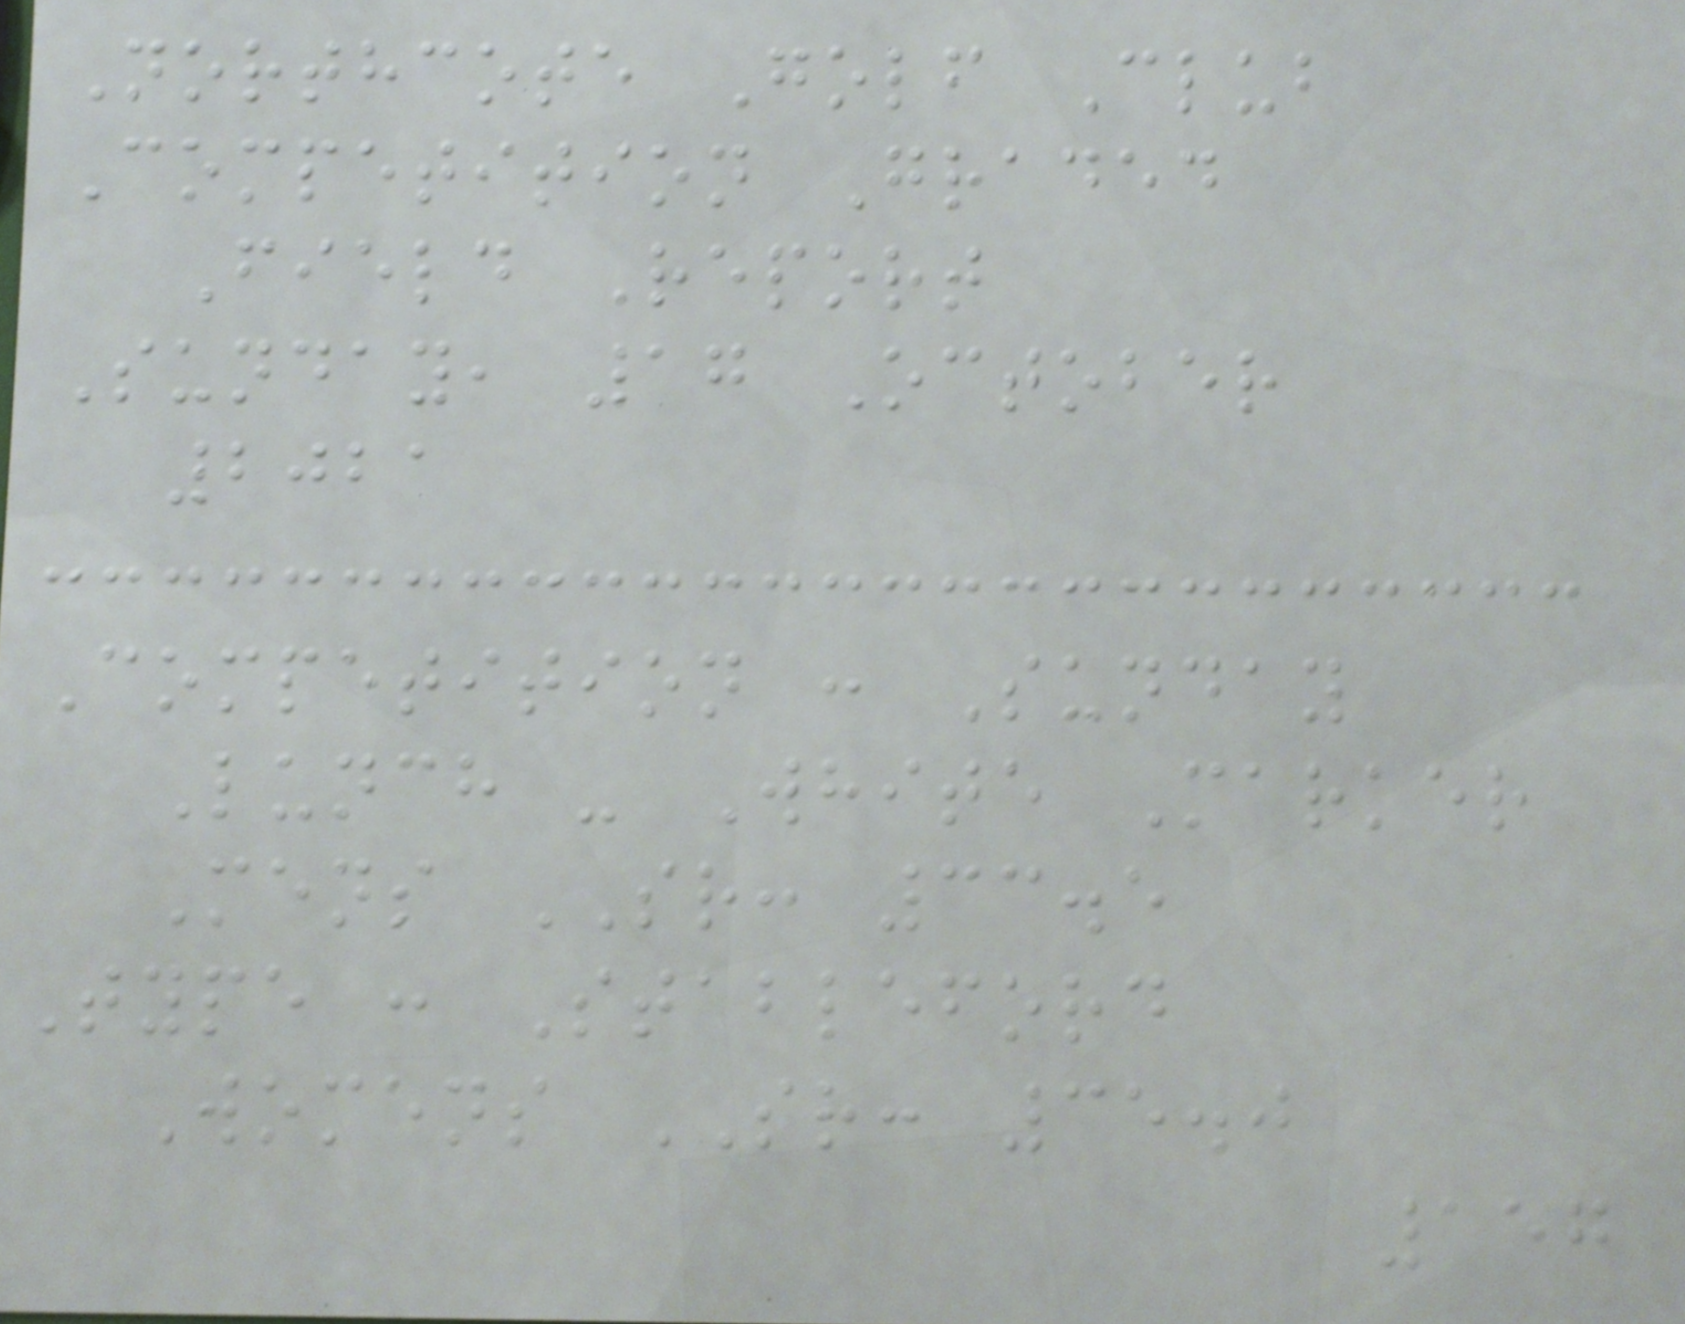Northcote Golf Club
Competition Graded
Field Report
Sunday, 17 October
2021
Competition : Sunday
Lunch - White Marker
Mens SR: 33.5
Type : Stableford
Womens SR: 35.0
157
